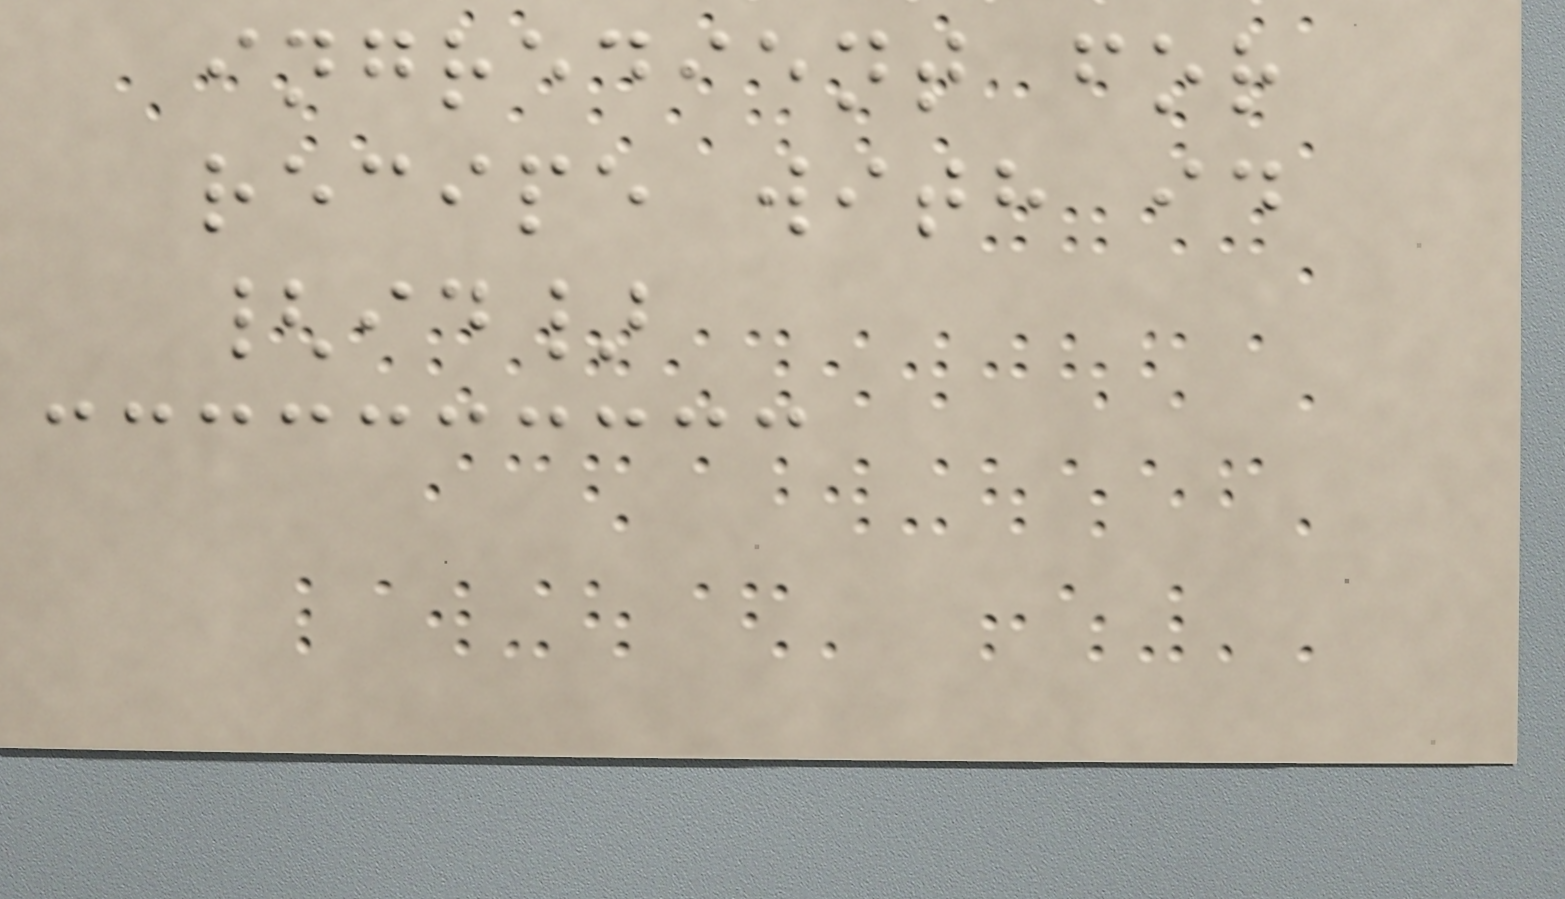ingredient for
recipe with id
{id}
